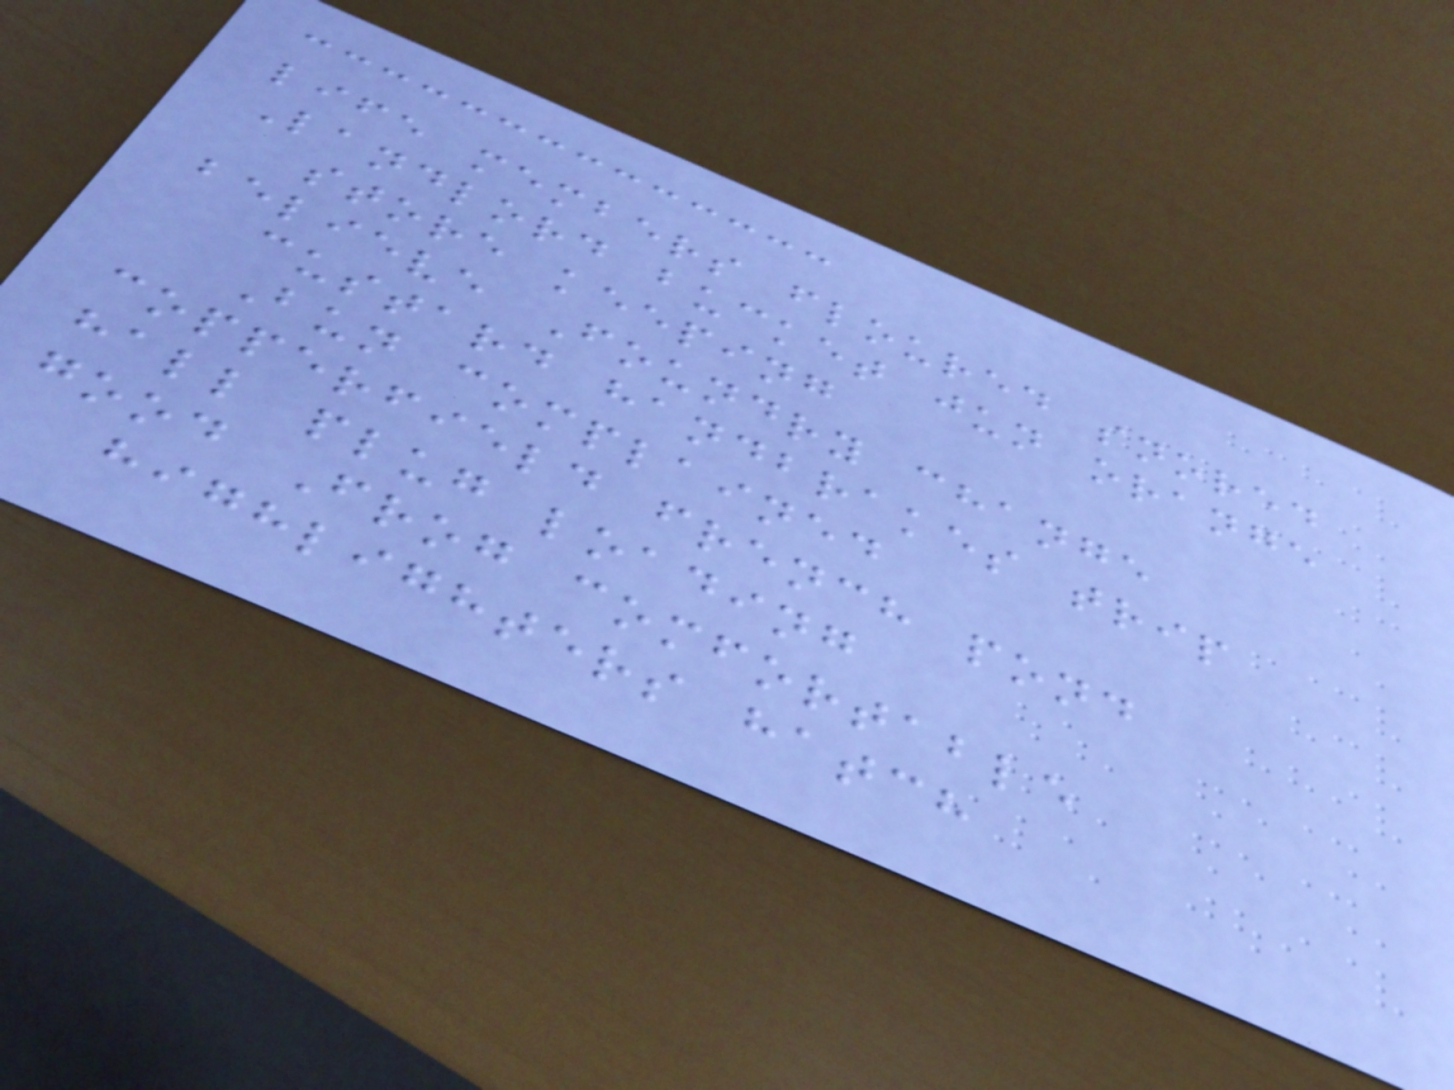life members floured snored
Landlord bucket jun orange
store keeping
believe Foundry change
custard handbrakes trip
Bun complained
copperfield french pond
hall plug loading
good Frog comfortable
highlighters hatch
